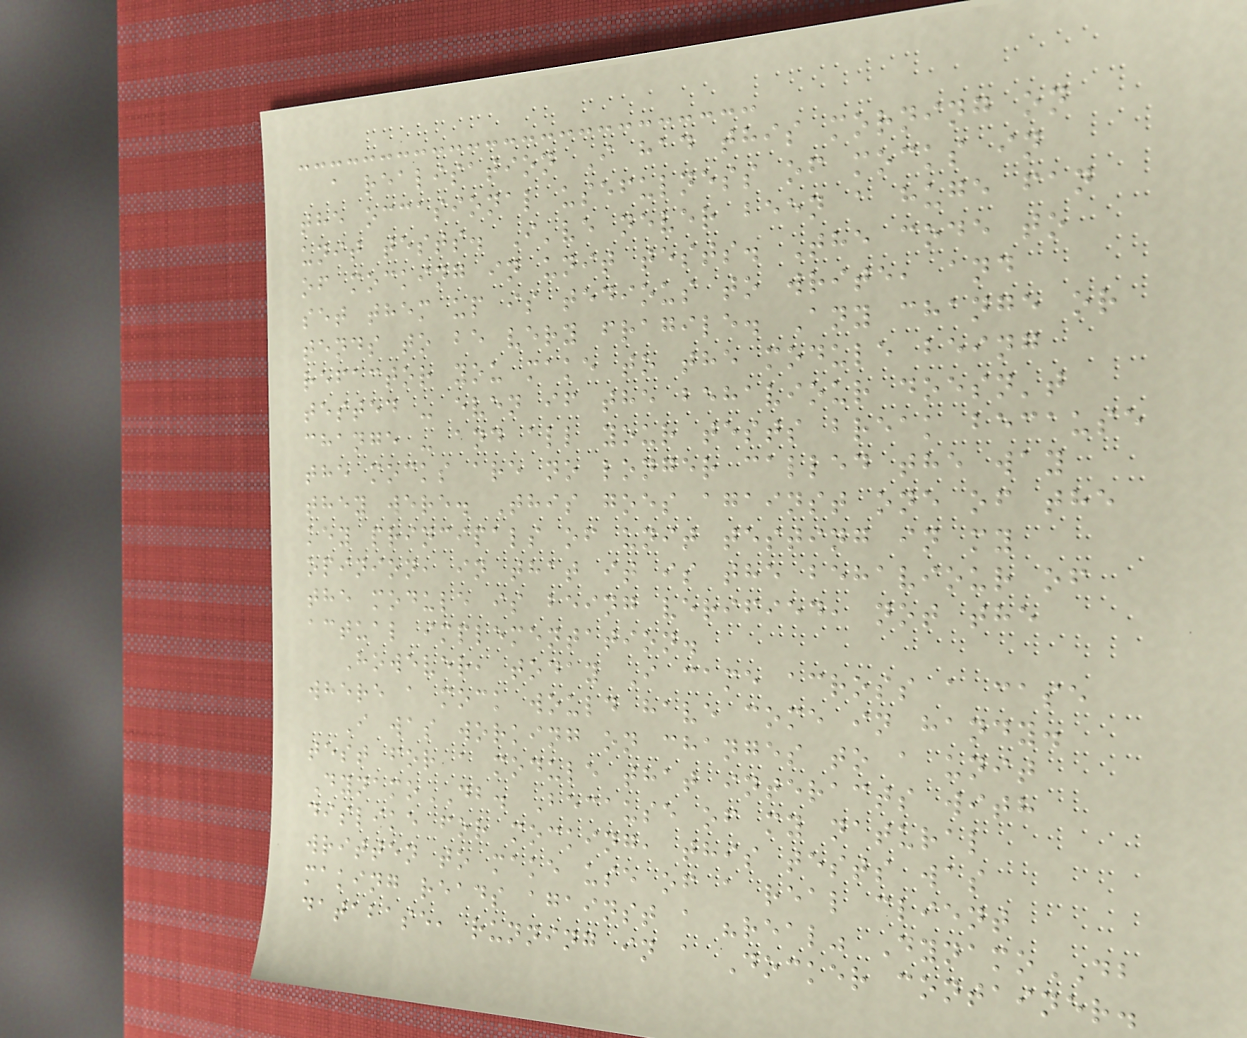a realisation I had this morning on
the occasional usefulness of mocks in
unit tests. I've never been a huge fan
of mocking in unit tests. The code to
set them up is tedious to write, and
tends to be very fragile. Any change or
refactor you make to the module being
tested - even if the behaviour doesn't
change - and all your tests break because
the mocks are no longer called the way
they were. This goes against one of the
key principals of unit testing in my
opinion, in that it is the behaviour of
the module is being verified, not the
actual implementation.
However, today I came across a case
where a mock would have come in handy.
I was working on changes to a unit
test for a module that interacts with
DynamoDB. Because of my natural
dislike for mocking, this tests was
written to make use of a real client
making reads against a "real" DynamoDB
database, running in a Docker container.
